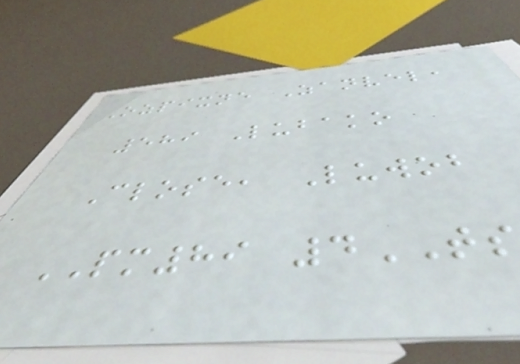Ozpixne Zanvel,
589 Lubako
Close, Luwob
PM89 4TS
